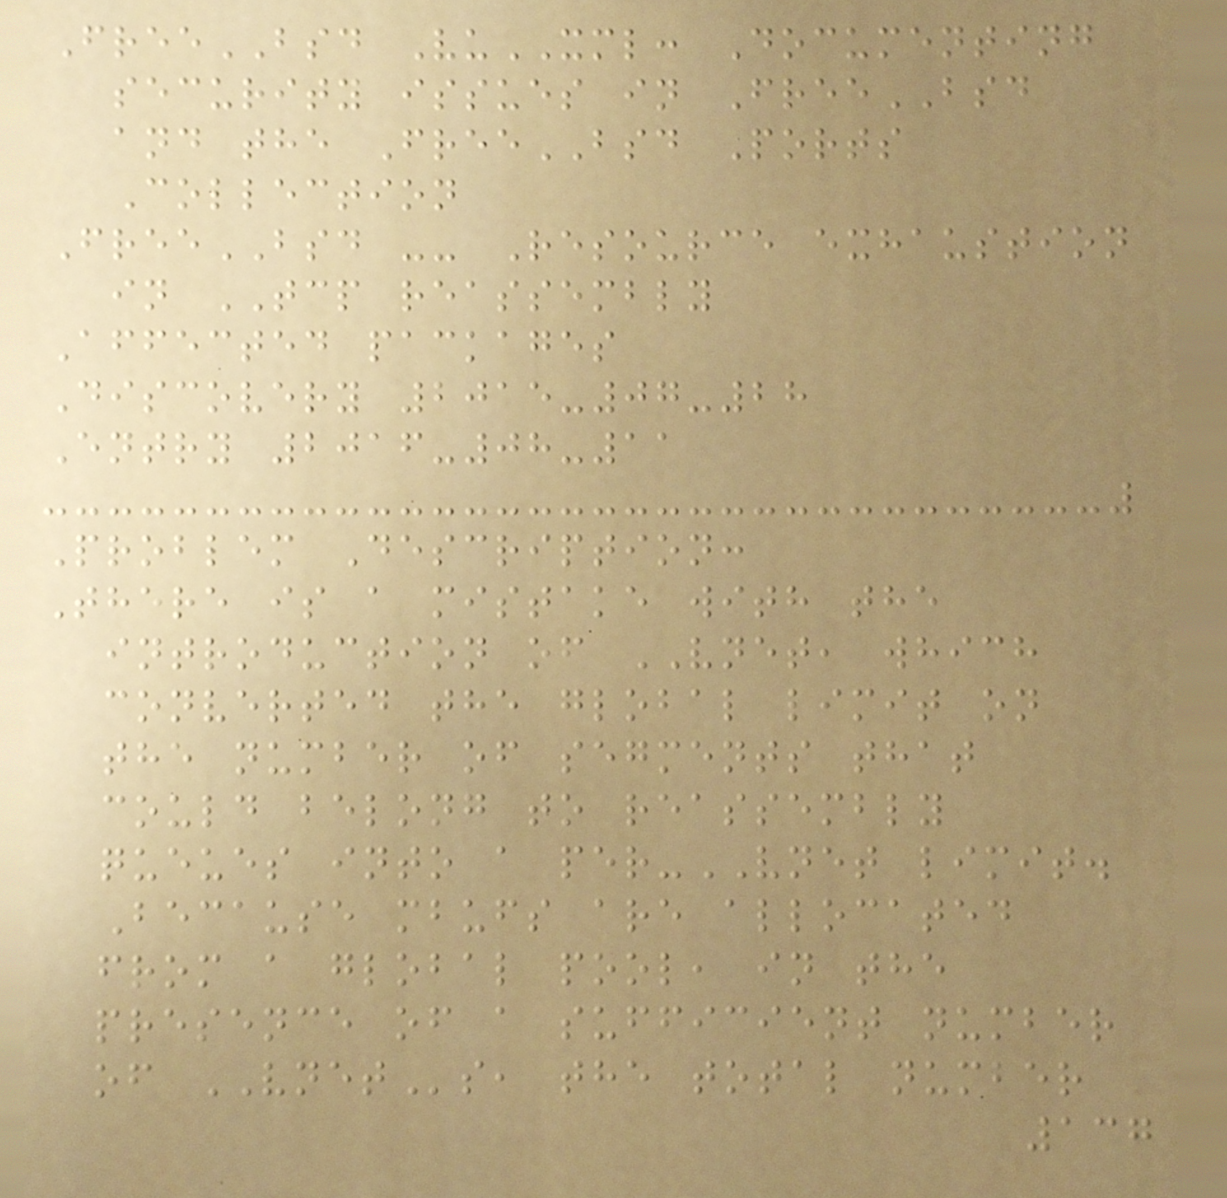FreeBSD VuXML: Documenting
security issues in FreeBSD
and the FreeBSD Ports
Collection
FreeBSD -- Resource exhaustion
in TCP reassembly
Affected packages
Discovery 2015-07-28
Entry 2016-08-11
Problem Description:
There is a mistake with the
introduction of VNET, which
converted the global limit on
the number of segments that
could belong to reassembly
queues into a per-VNET limit.
Because mbufs are allocated
from a global pool, in the
presence of a sufficient number
of VNETs, the total number
137
